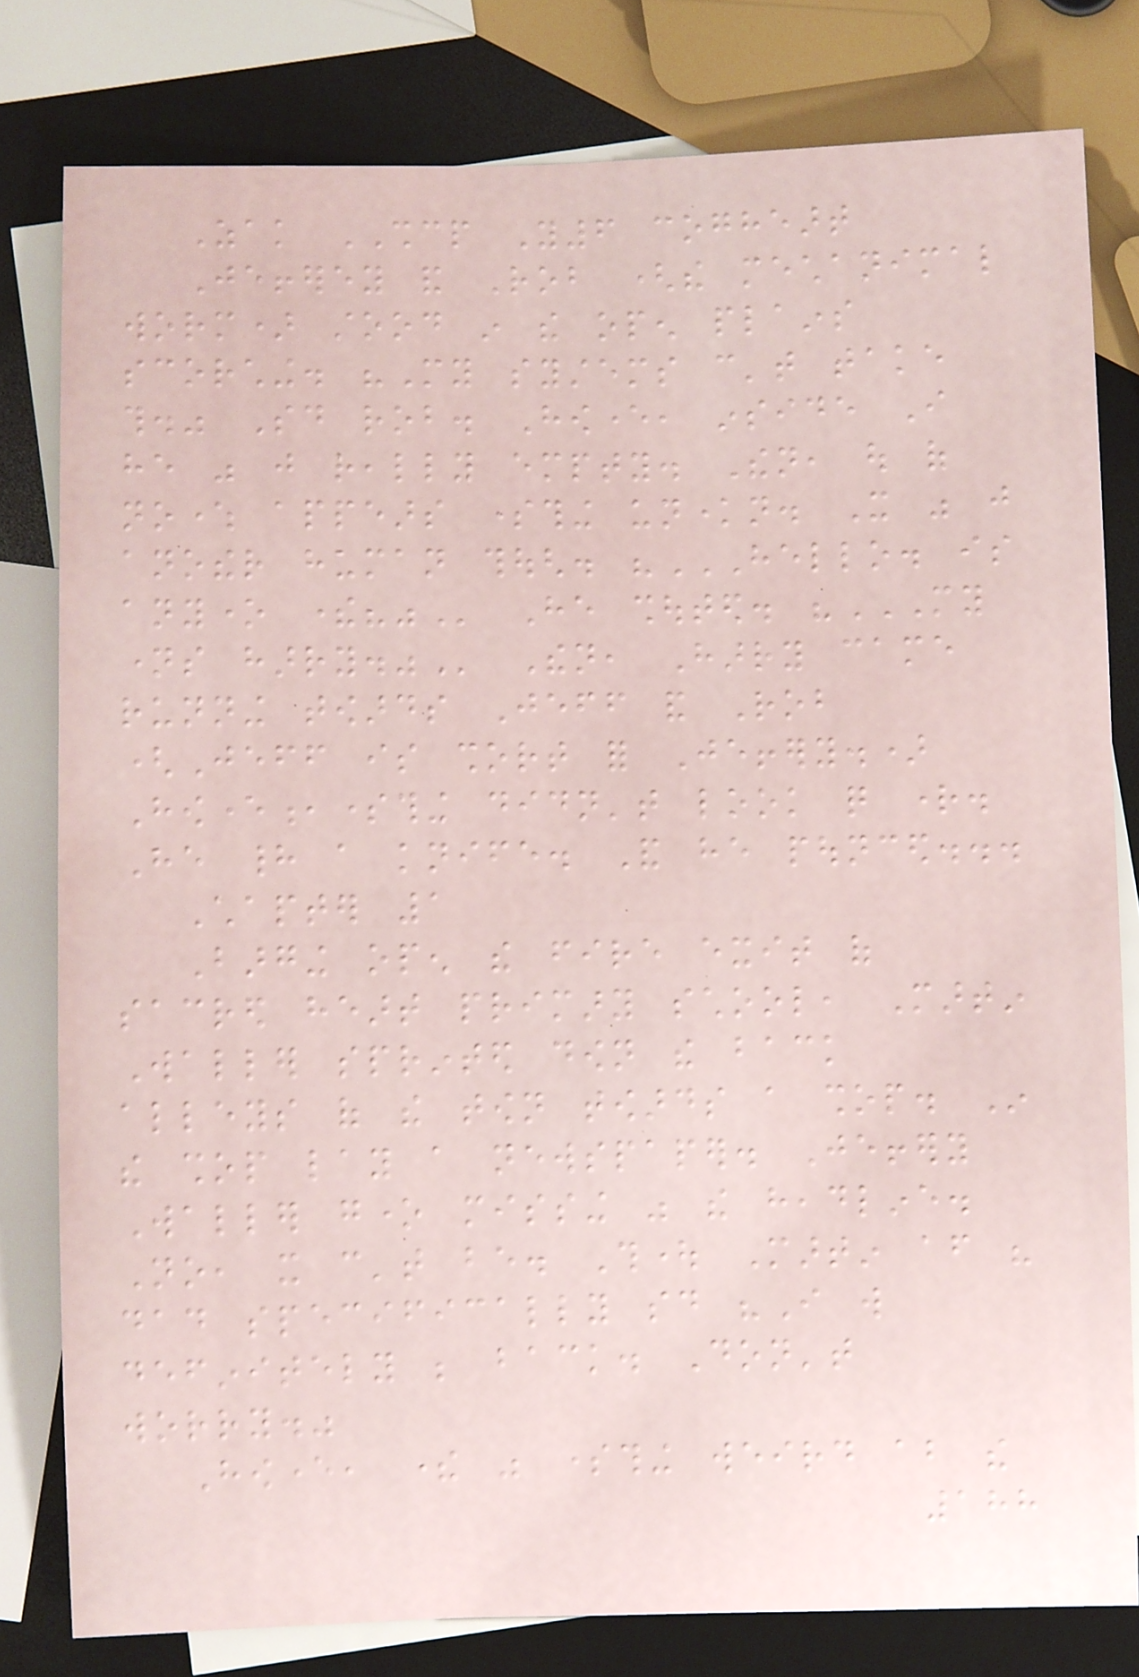Zak SHCP Y6 cogheart
Jefferey and Rob (the mechanimal
worm) stood in the open plains
scorching. "My systems can't take
this." Said rob. However, inside I
he was just really empty. Then, out of
nowhere appears something unknown. It was just
another human though. "HELLO. IS
ANYONE THERE?" He shouted. "MY
NAMES HARRY." Then, Harry came
running towards Jeff and Rob
(Jeff is short for Jeffery.)
However,something didn't look quite right.
He had a knife. And he pounced...
Chapter 1
Barging open the fire exit of
sacred heart primary school, Martin
Waller sprinted down the back
alleys of the town towards a shop. In
the shop lay a newspaper. Jeffery
Waller gone missing was the headline.
No, it can't be. Thought Martin after his
dad specifically said "I will
definitely be back. Don't
worry."
However, there was something weird about the
188
